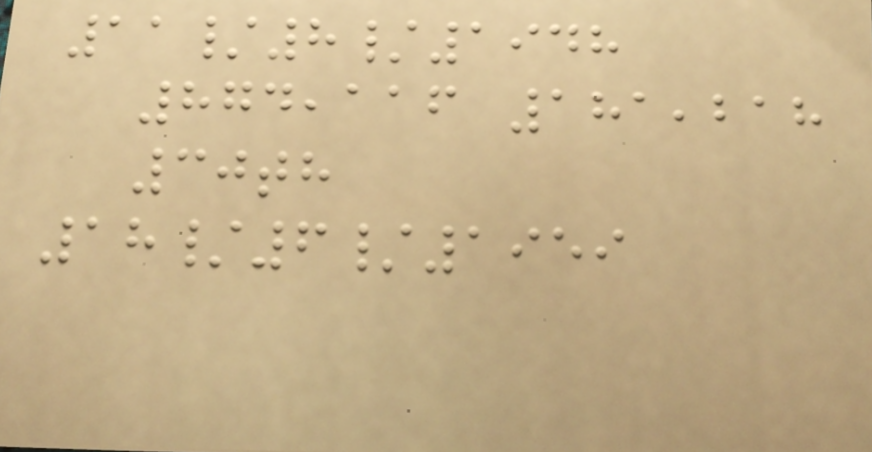11/8/1948
874,116 181,218
30th
18/6/1959
